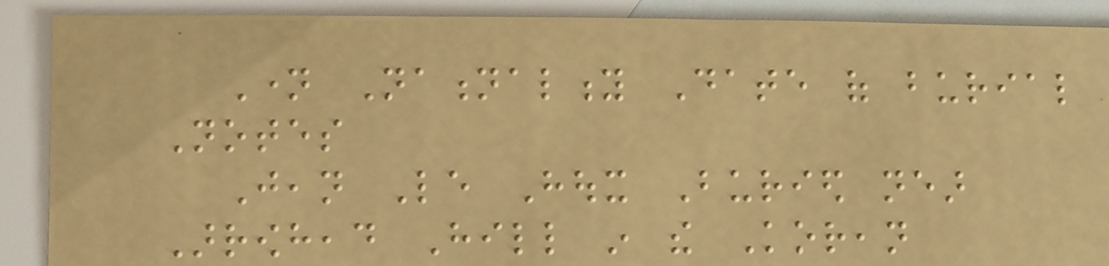Name Nationality Date of burial
Notes
Jean Le Houx Buried near
Arrowhead Hill in the Korean
